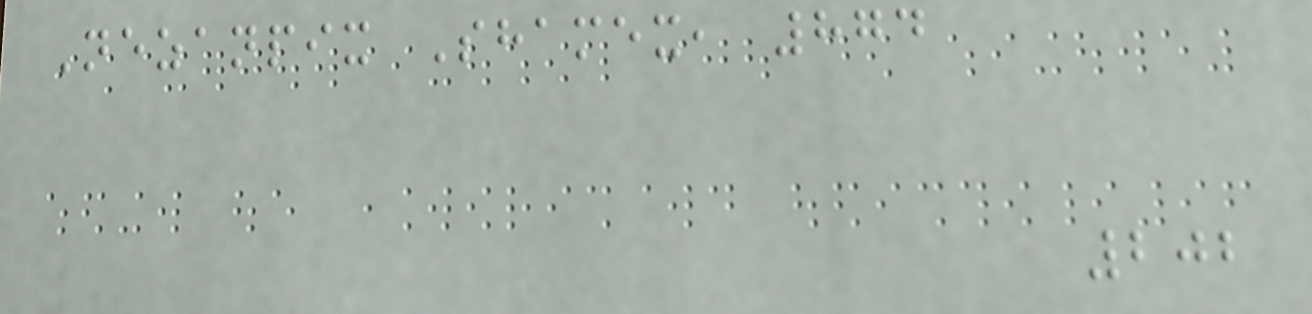Nezanpix Shamex, 874
202
